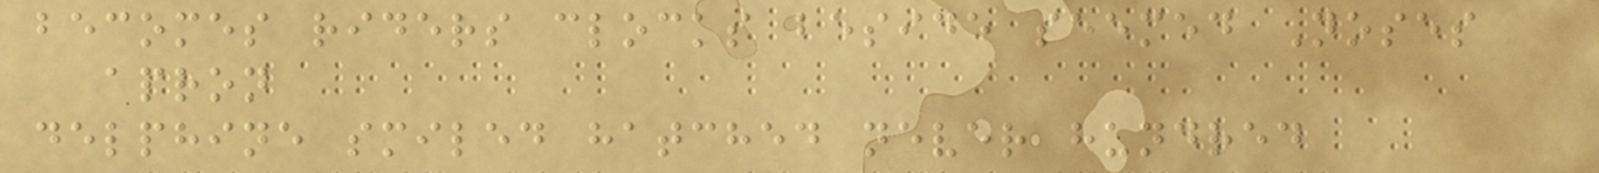becomes riders clocks beside seemed Noses
apron
delphine smiled hatched never hundred
